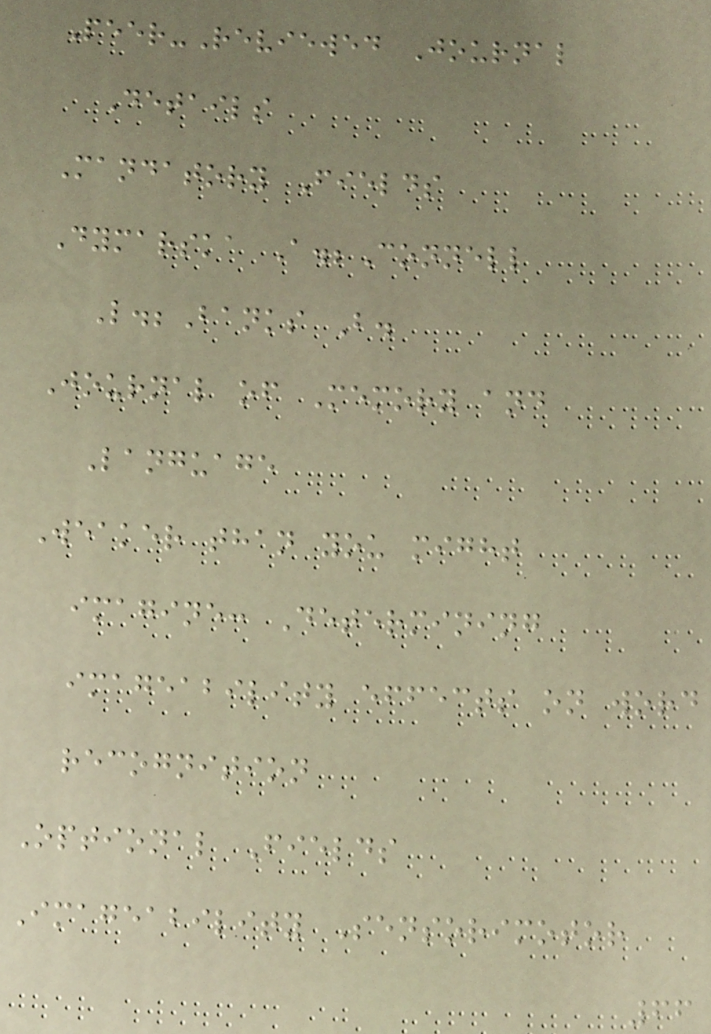Peer-Reviewed Journal
Details
Mandatory Fields
Dymarska A.;Connell
L.;Banks B.
Journal of Memory and
Language
Weaker than you might
imagine: Determining
imageability effects on word
recognition
Optional Fields
Imageability Sensorimotor
66
